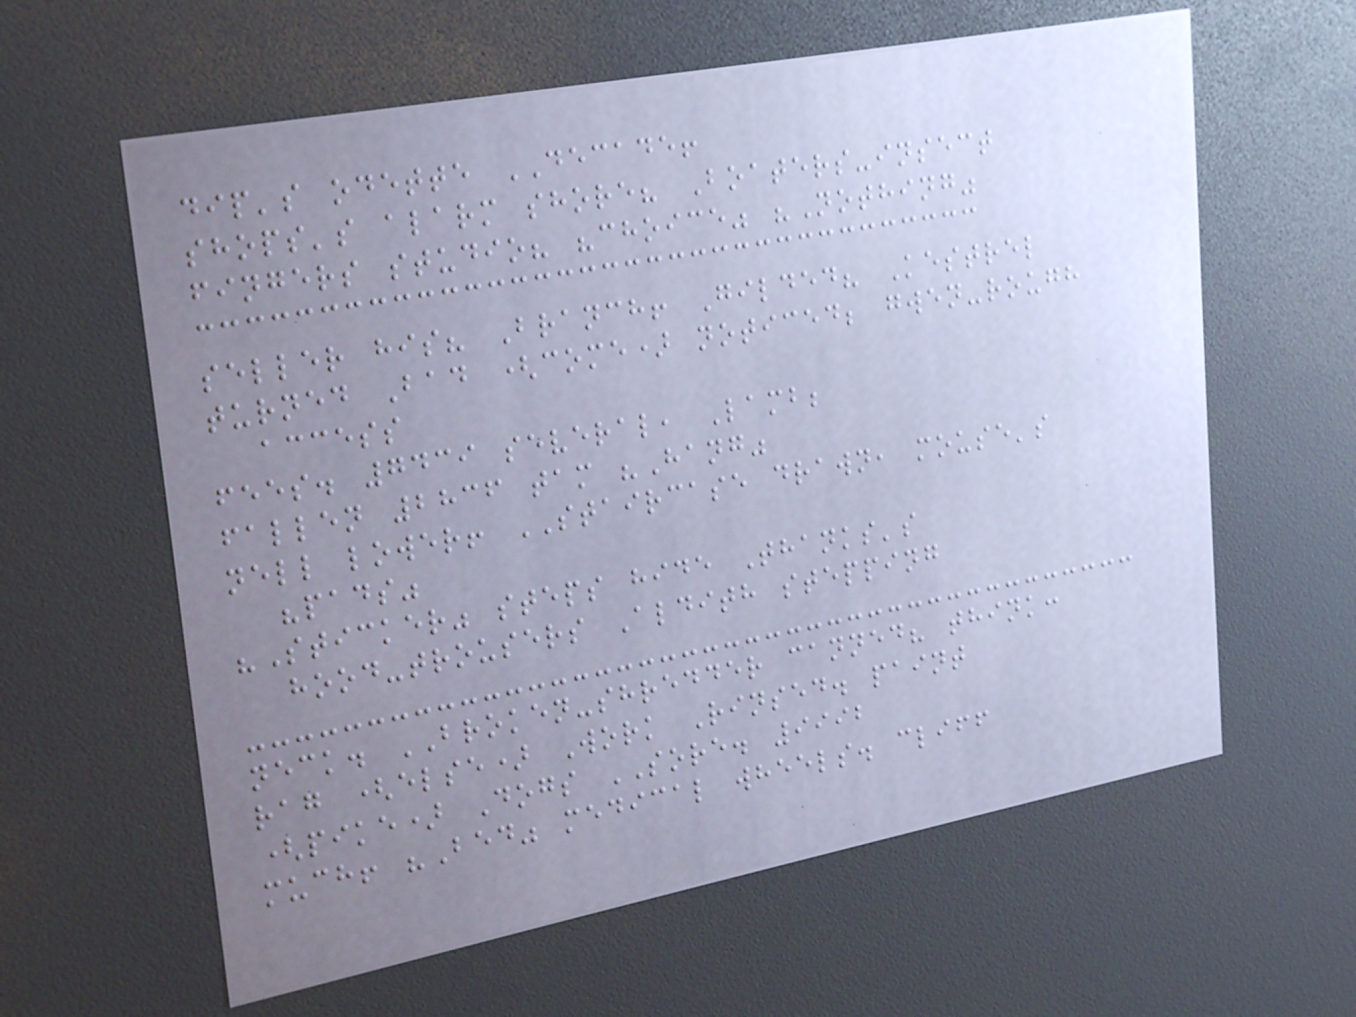dip's odette DECADE!
shops's alarm shore? Boaters-insect
fingers studio? "choice" "Nothing"
seller his? Branch! Gilded? Kestrel
turned Bad (come) noticed; gwen-rough
access
fees. 7439 several, Lamb;
fallen 2836 tam "Hang"
nell lower! STAIRCASE drawn, mouse's
"pads"
"Sticker" steps hide Thanks's
hood-trousers Aldith stepping
neck. BROKEN-shredder canned? think:
rag (else) Work Rinsed. paint
(pike) Dogs SORE. 9992
much! "Bed" medical wheels. cliff
